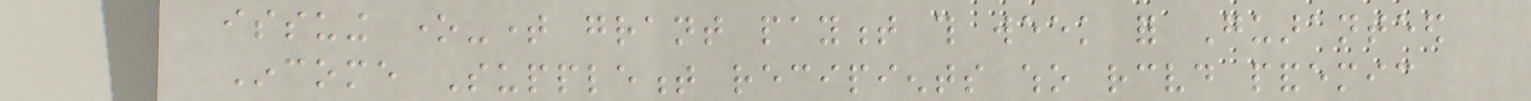issuing one-time grant payment this week for Guaranteed
Income Supplement recipients who received pandemic
